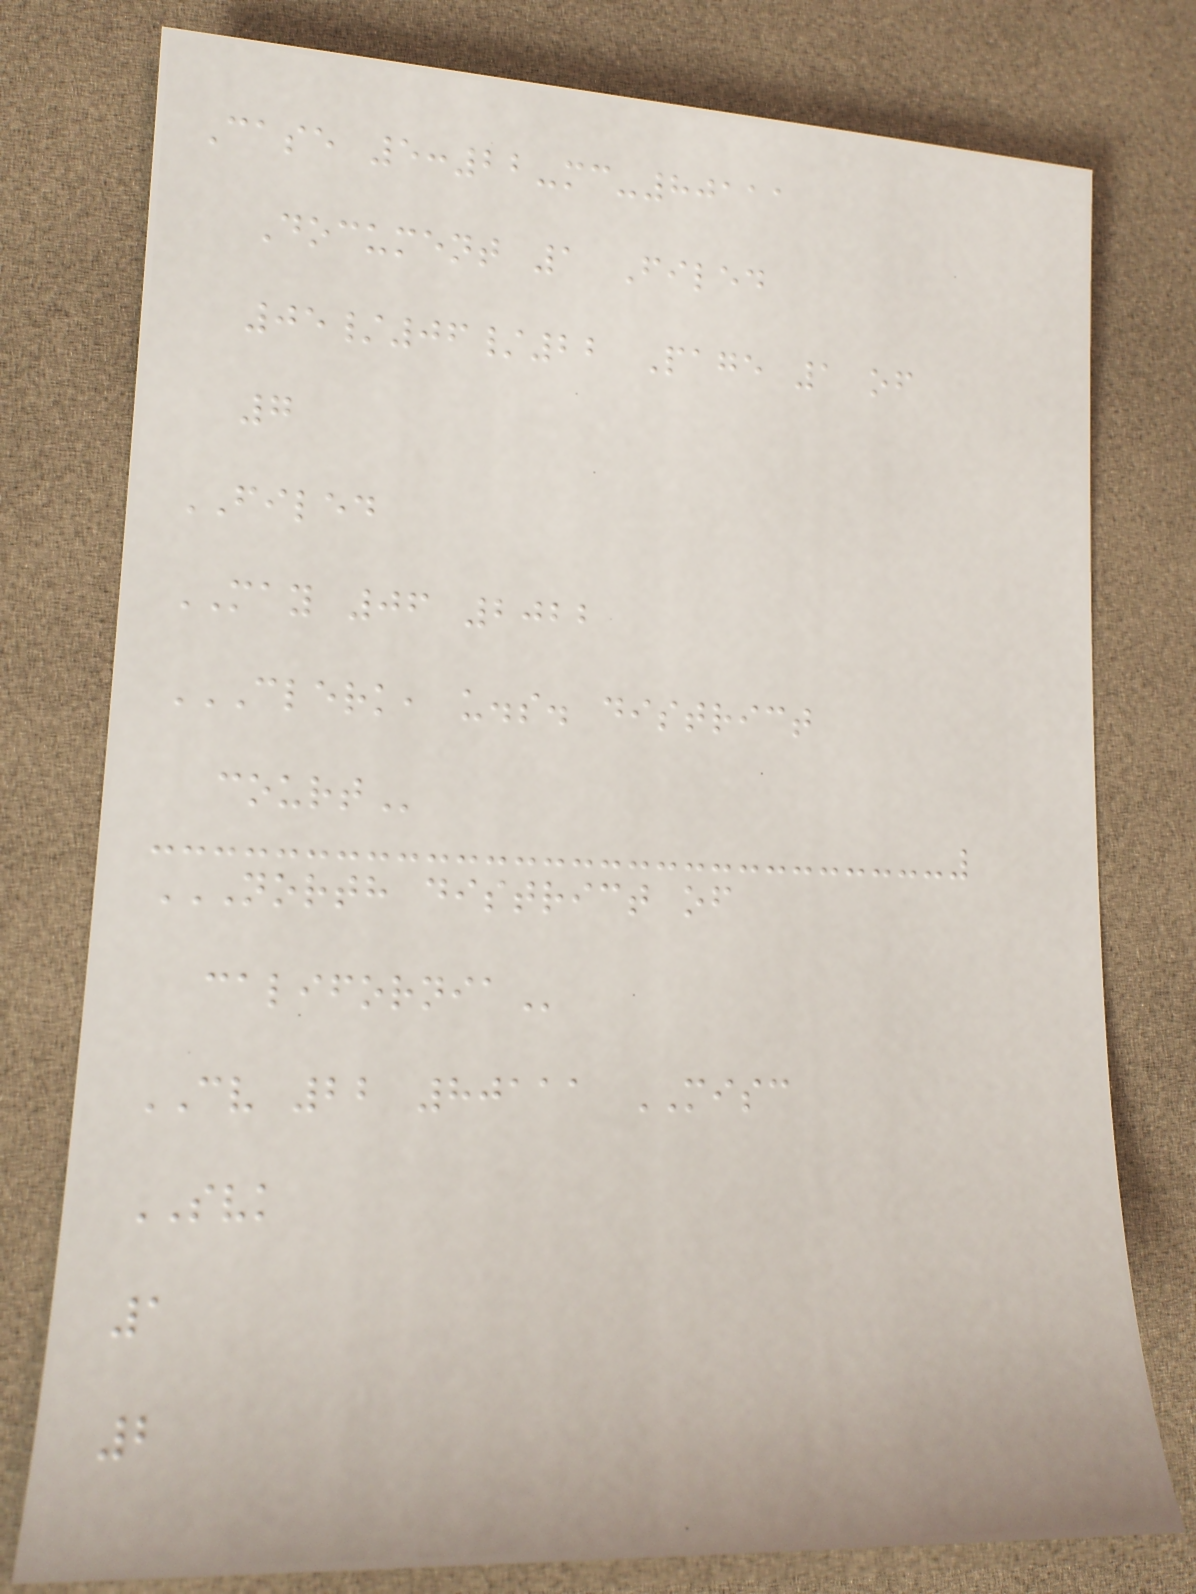Case 5:22-mc-80111
Document 1 Filed
05/06/22 Page 1 of
7
FILED
MAY 06 2022
CLERK, U.S. DISTRICT
COURT
NORTH DISTRICT OF
CALIFORNIA
CV 22 80111 MISC
SVK
1
2
